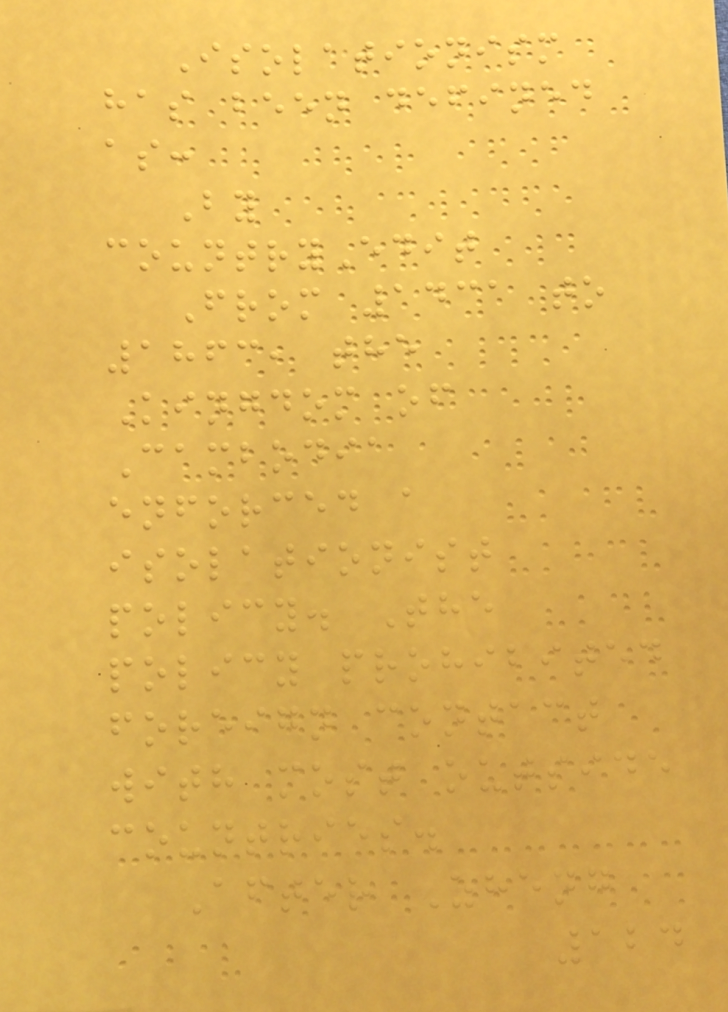Isolationism
has been defined
as:
By
countryEdit
From 1431 to
1863, the
Kingdom of
Cambodia
enforced a
isolationist
policy. The
policy prohibited
foreign contact
with most outside
countries.
After Zheng
124
